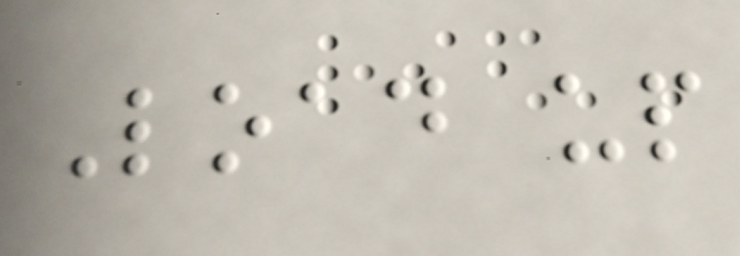Load up
